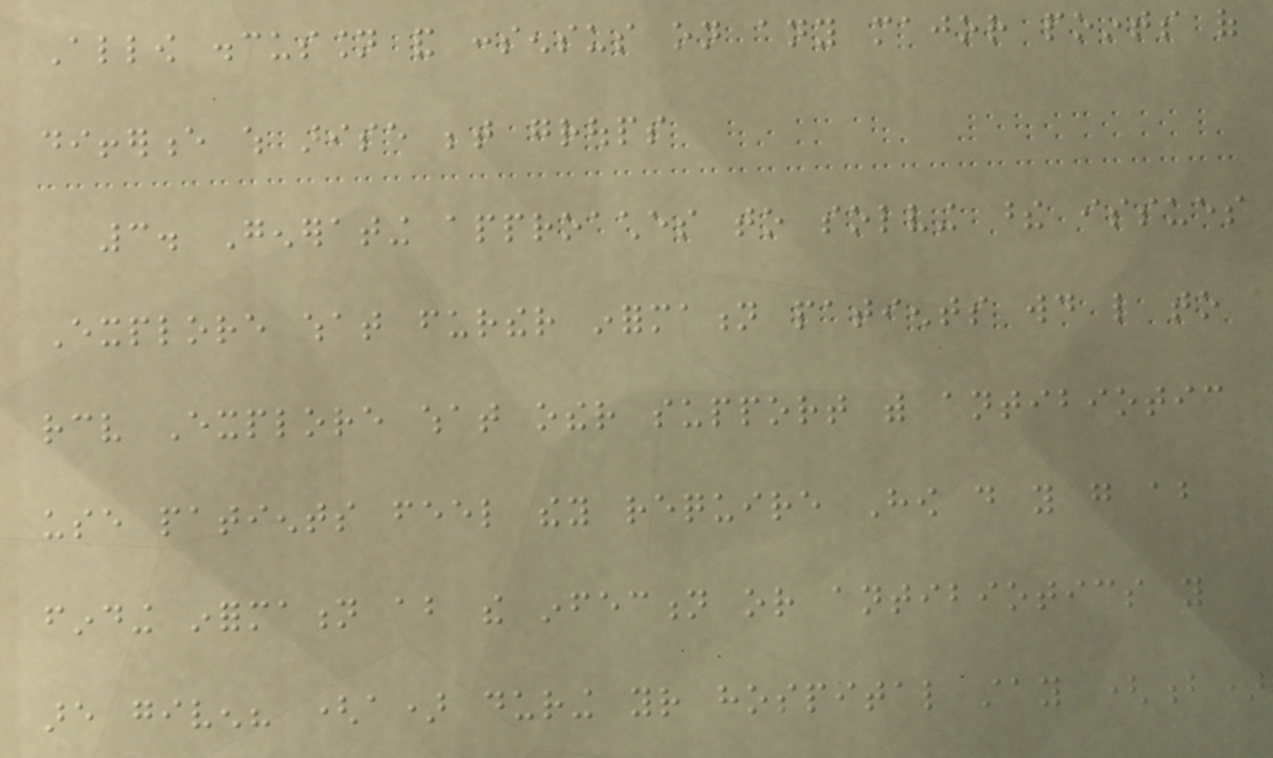Allow discussion and consensus on any major points of
difference which arise between groups
3. Generating approaches to solving these issues
Explore what further information patients would like to
receive Explore what other support with antibiotic
use patients feel they require How do you go about
finding information about the infection or antibiotics you
are given? (a) during your hospital stay (b)
